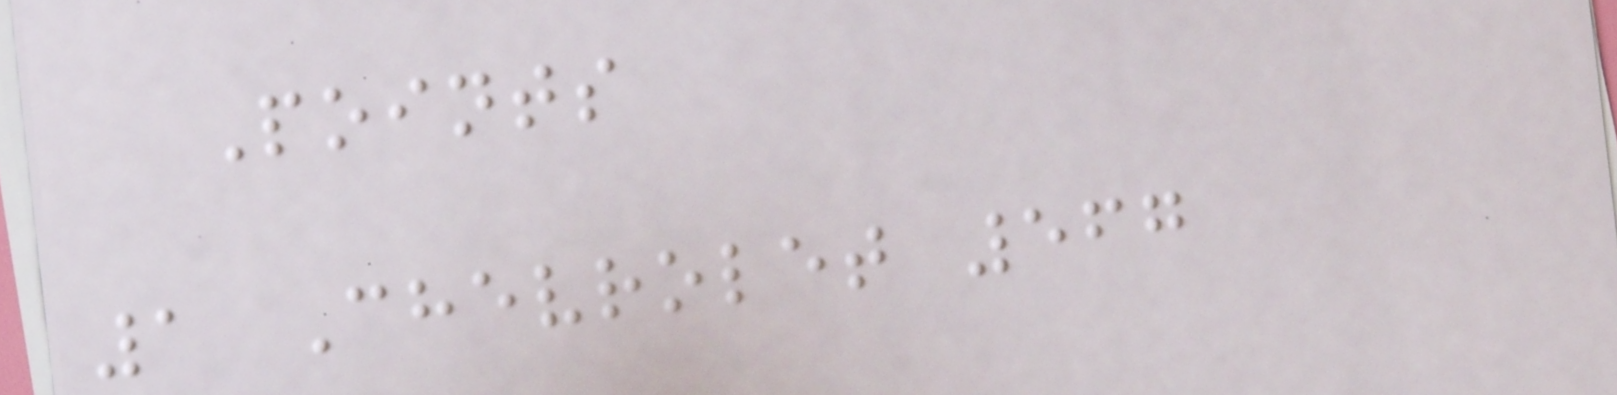Points
1 Chevrolet 567
